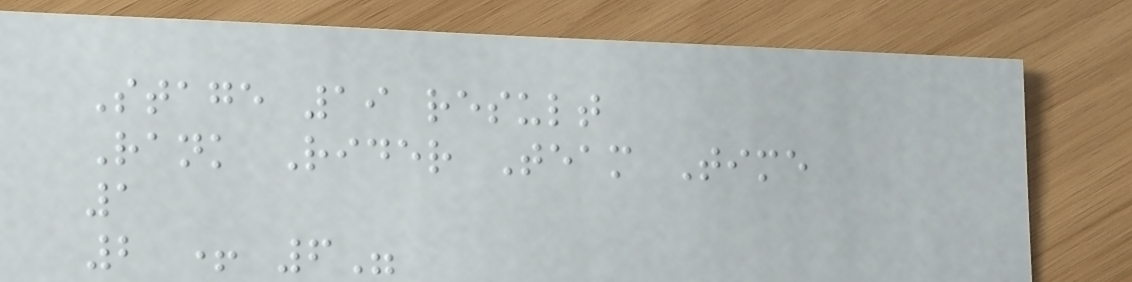Stage 19 result
Rank Rider Team Time
1
2 + 6"
